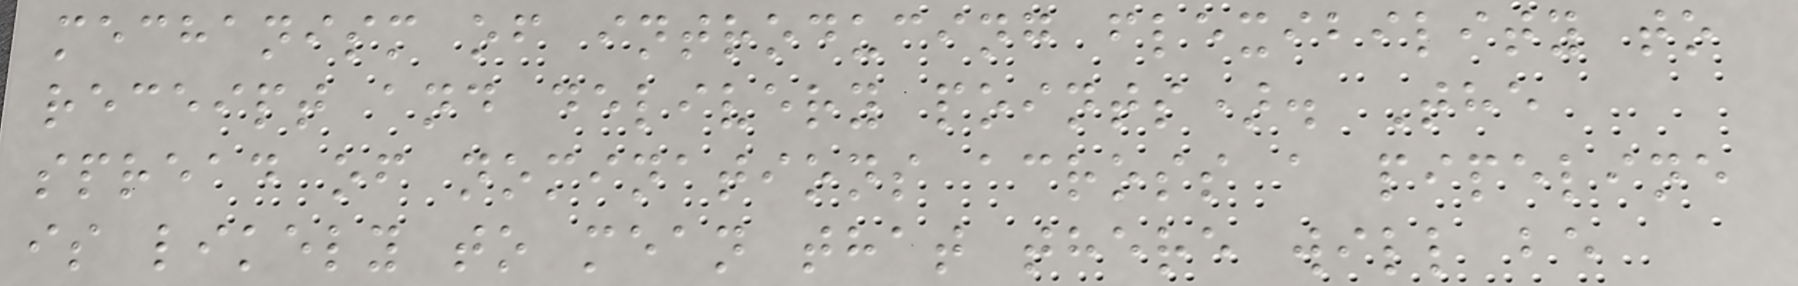mechanism of introducing flexibility to
receipt and delivery points). The
spread of nominations across a pipeline
is likely to mean that there will be
